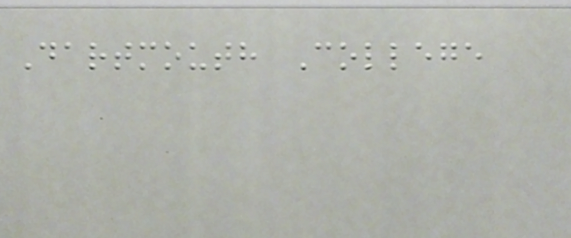Dartmouth College
